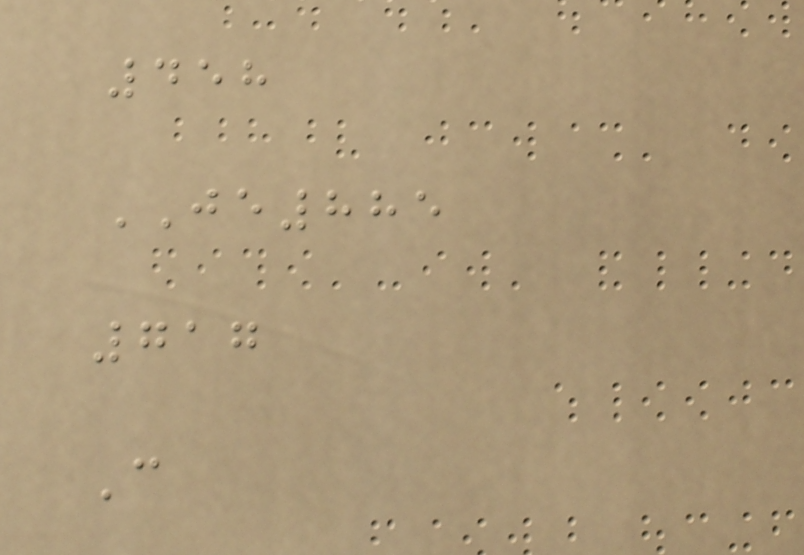458
JE885
717
C
